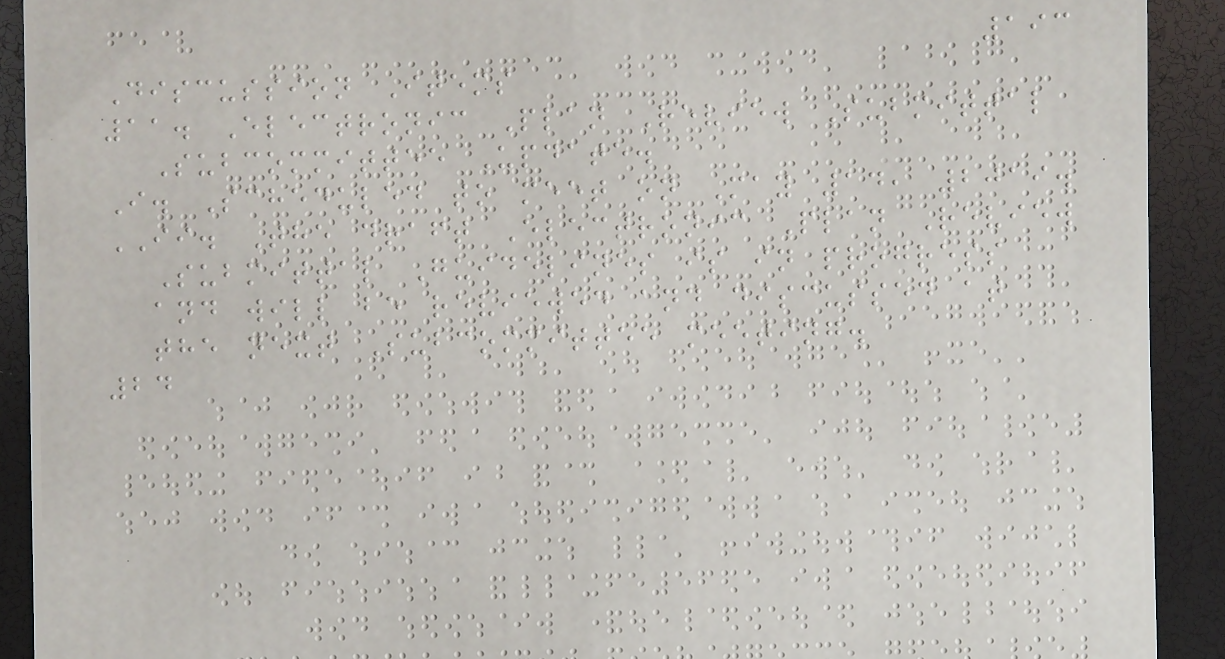193
Discussion Items
11. Electronic Plan Review Submittal
Subcommittee Update.
I. Scheduled to meet on May 14, 2019.
II. The draft Electronic Plan Review
Submittal Guidelines is in progress
and will be reviewed and discussed at
the next Subcommittee meeting.
24
